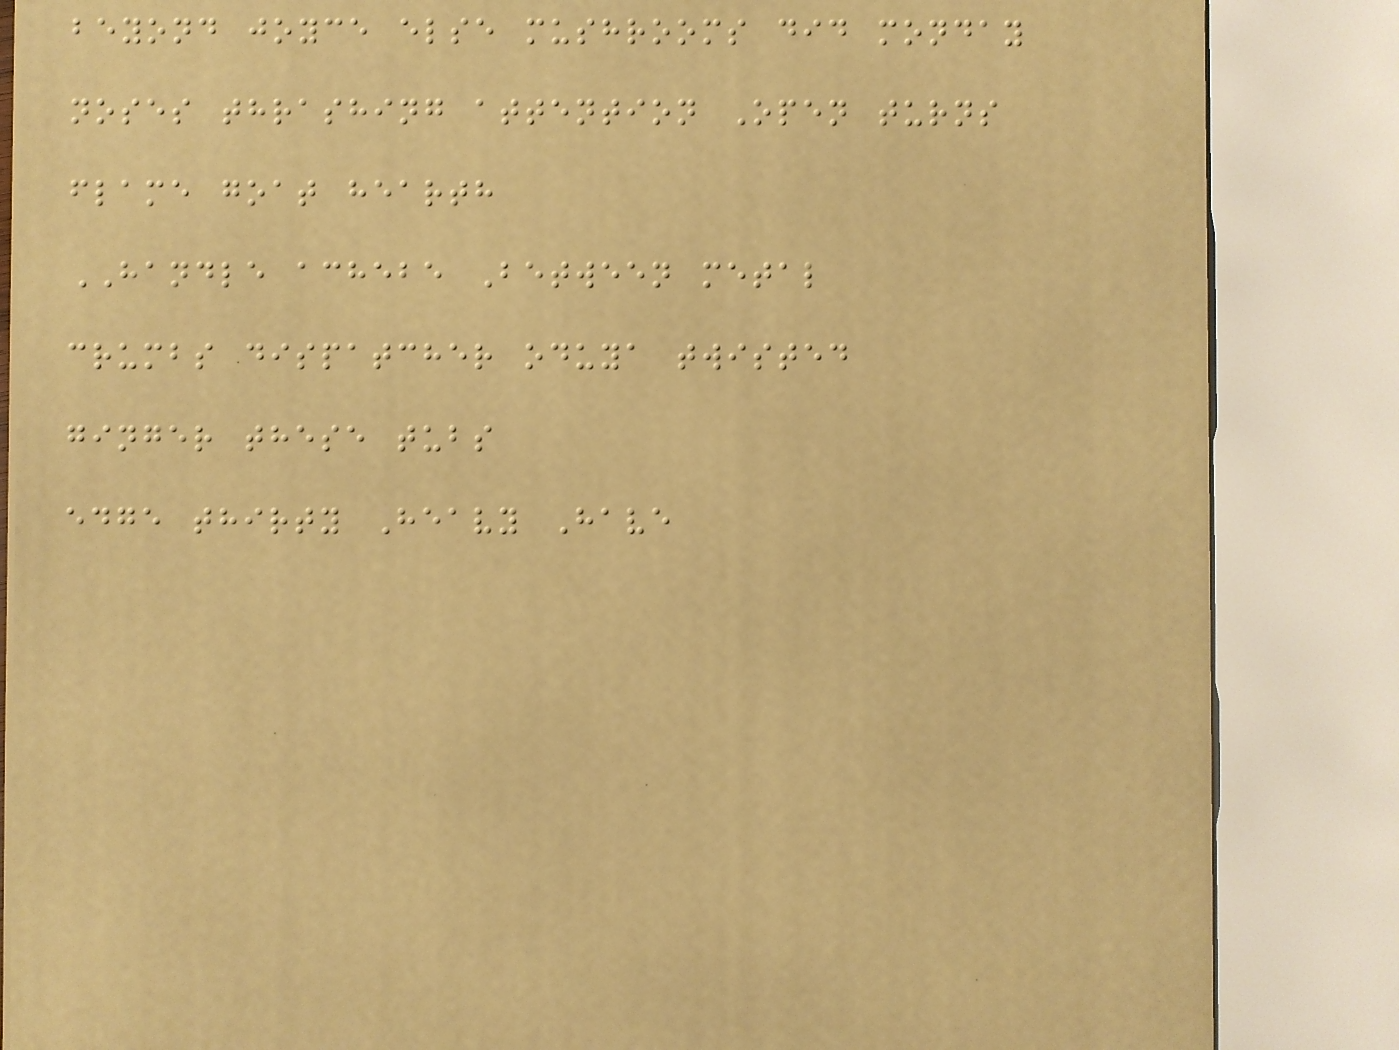beyond joyce else mushrooms did monday
noses thrashing attention Open turns
flame goat hearth
HANDLE achebe Between metal
crumbs dispatcher oduya twisted
ginger these tubs
edge thirty Heavy Have
